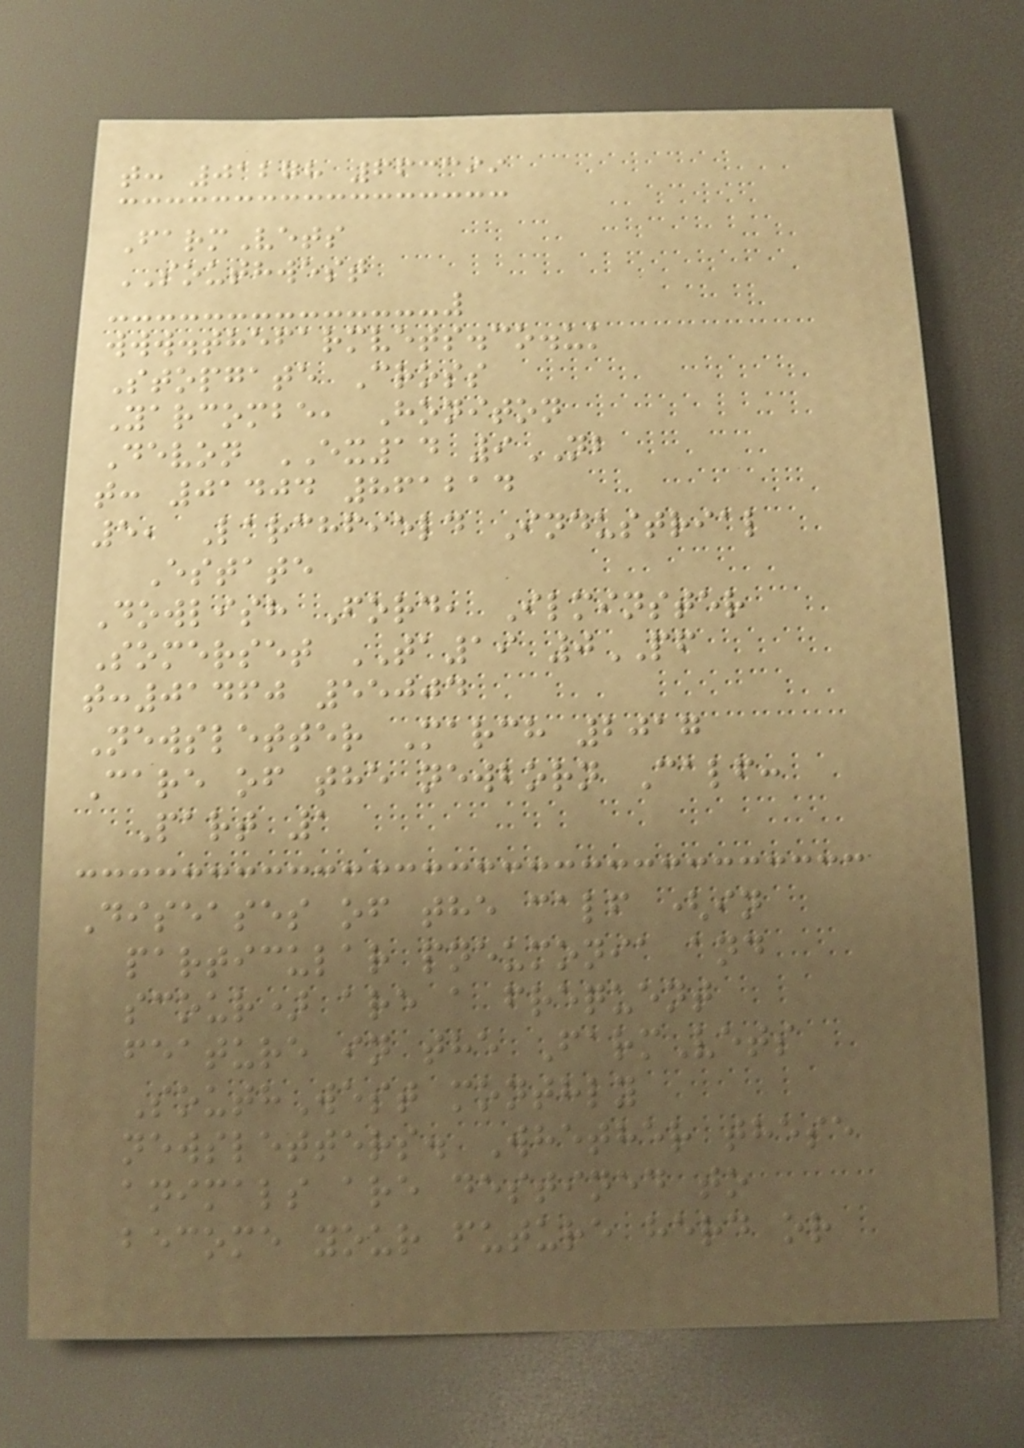t: 01278 663399
FarmVets
SOUTHWEST
www.thefarmvets.co.uk
Stopgate Cross
Yarcombe, Honiton
Devon EX14 9NB
t: 01404 861214
5, Larchfield Industrial
Estate
Dowlish Ford, Ilminster
Somerset TA19 0PF
t:01460 55004
Newsletter March 2017
Care of the newborn Calf:
Part 1
Diseases of the calf (in
particular pneumonia and
scour) are a frequent
feature in the FarmVets
SouthWest monthly
newsletters. Whether these
animals are destined to
become your future herd or
